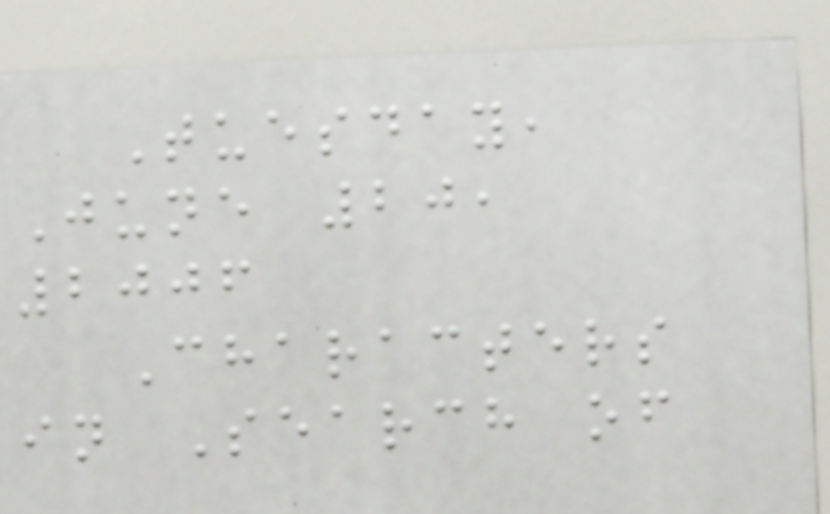Tuesday,
June 20,
2006
Characters
in Search of
